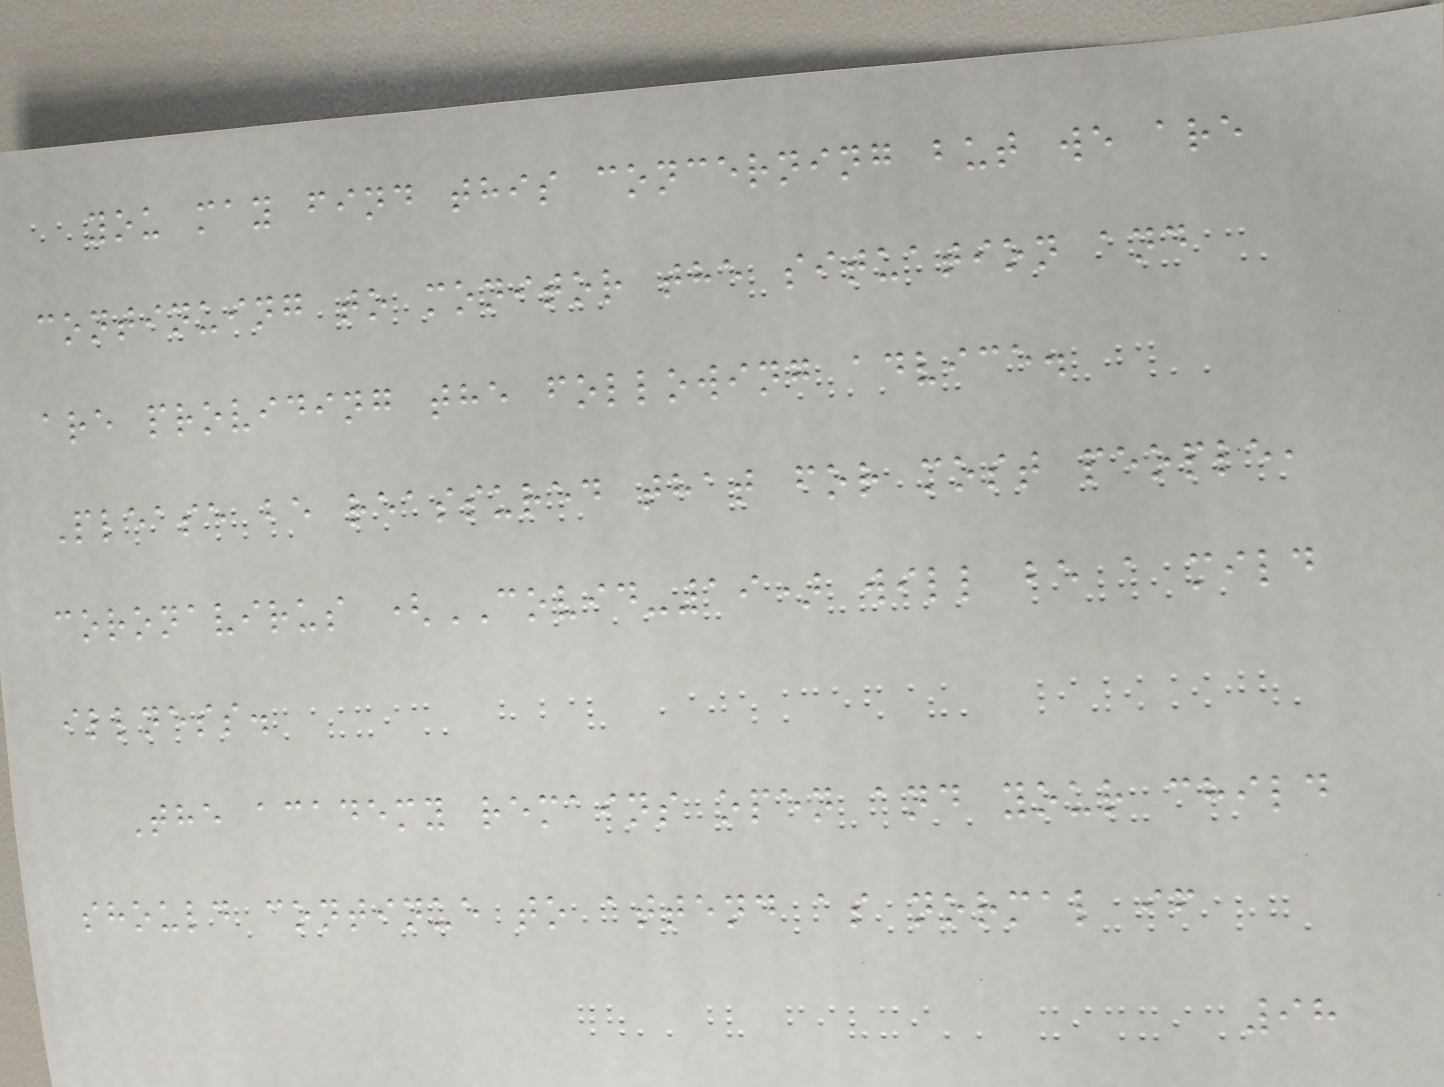you may find this concerning but we are
continuing to monitor the situation and
are providing the following advice.
Please be reassured that for most people,
coronavirus (COVID-19) will be a mild
illness.
The academy remains open and your child
should continue to attend as normal if
98
